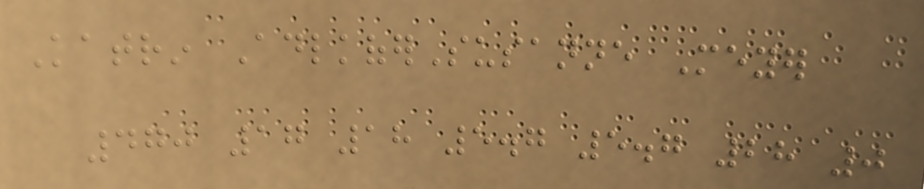Katrin AdlkoferSusanne Meyer
470 17 18 5.7 5.7 28 0
